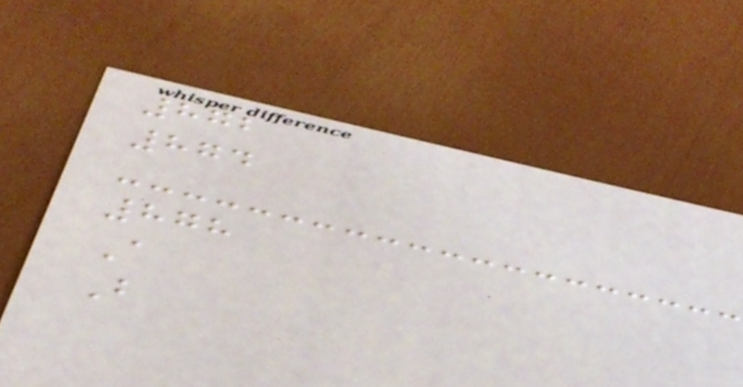872
874
878
A
B
